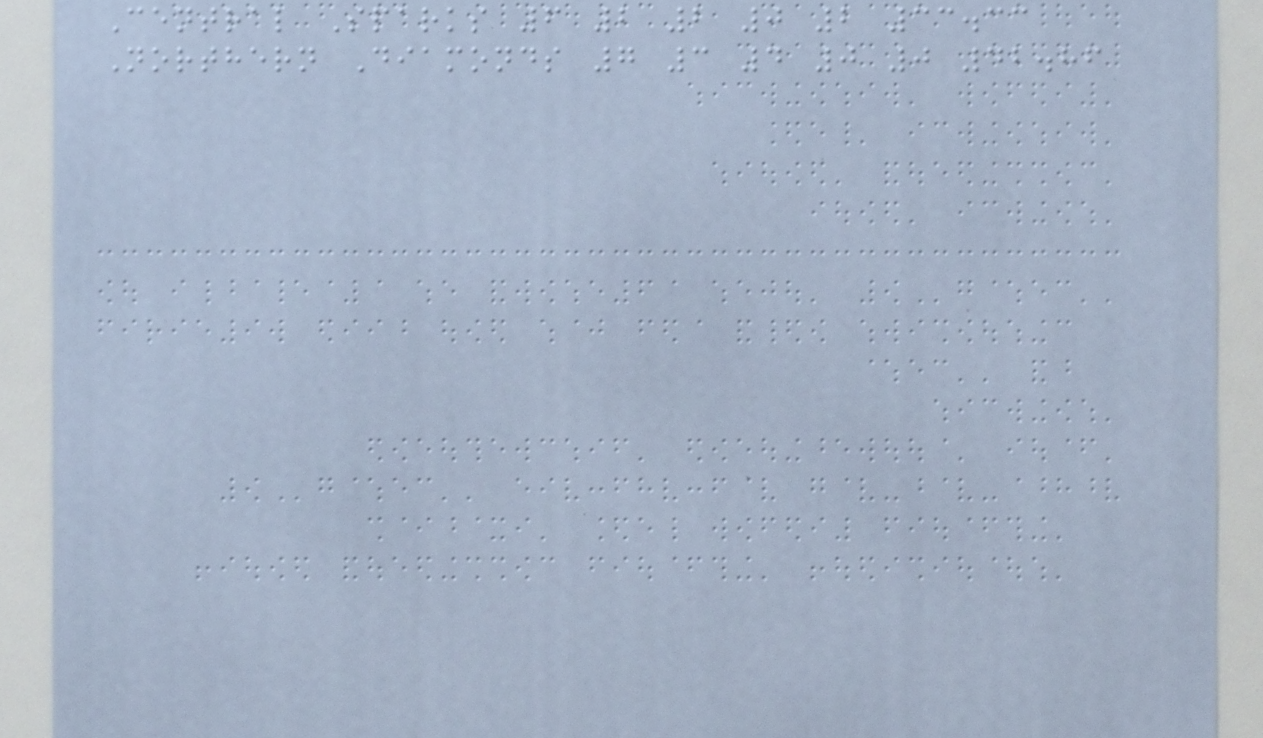Central Sparks 6 2 2 0 2 33.33
Northern Diamonds 7 3 4 0 0 42.86
